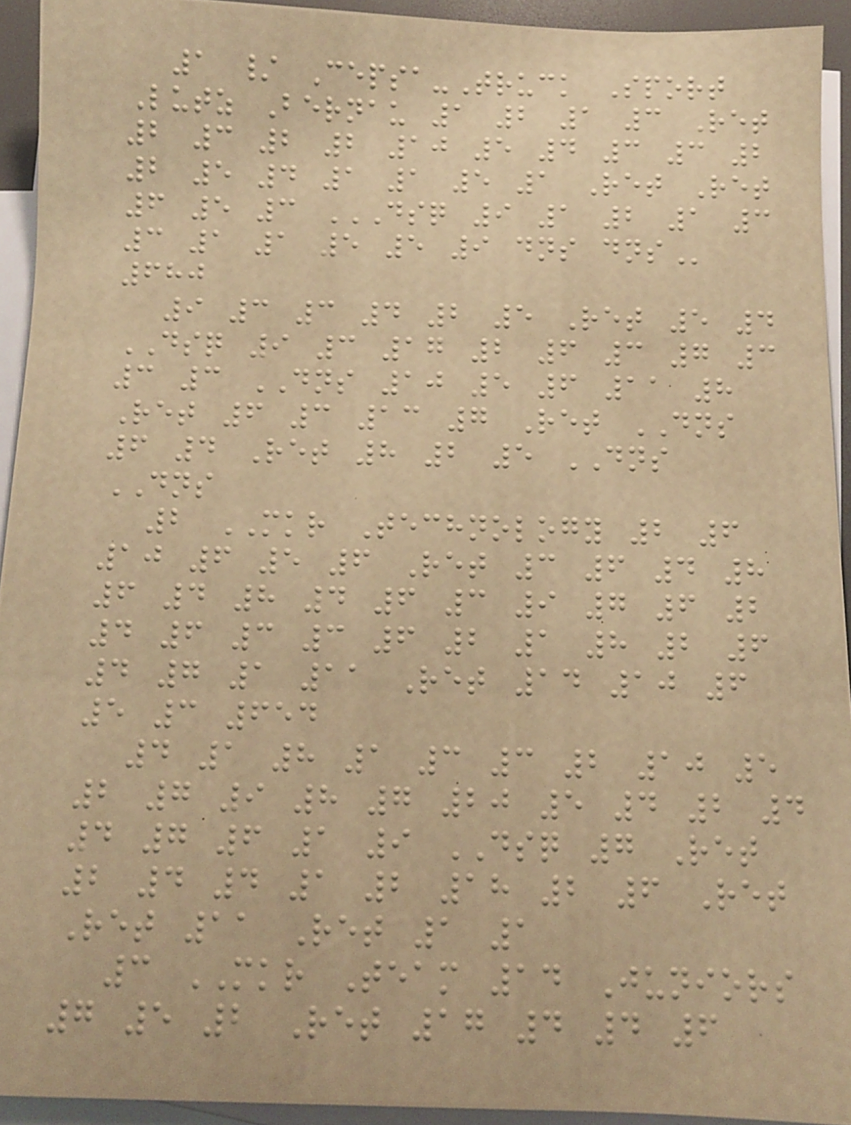1 / Cepsa-Truck Sport
Lutz Bernau 1 2 1 3 Ret
2 3 2 2 10 5 4 3 3 2
2 5 4 1 1 5 1 Ret Ret
6 5 3 DSQ 9 1 2 1 3
3 1 1 5 5 9 DNS DNS
680
9 3 3 4 2 5 Ret 5 4
DSQ 9 3 17 2 6 3 7 3
3 3 DNS 10 5 6 11 8
Ret 6 3 13 7 Ret DNS
6 4 Ret 8 2 5 DNS
DNS
2 MKR Technology 2 6
10 6 5 6 Ret 3 6 4 8
6 4 8 4 6 3 9 7 6 2
4 6 3 3 6 2 1 8 2 6
4 7 1 11 Ret 14 10 6
5 3 654
4 1 8 1 3 3 2 10 5
2 7 9 8 7 20 5 4 2 4
4 7 6 1 9 DSQ 7 Ret
2 4 4 1 2 18 2 6 Ret
Ret 11 Ret 1 1
3 MKR Team 14 Juniors
7 5 2 Ret 17 4 4 6
